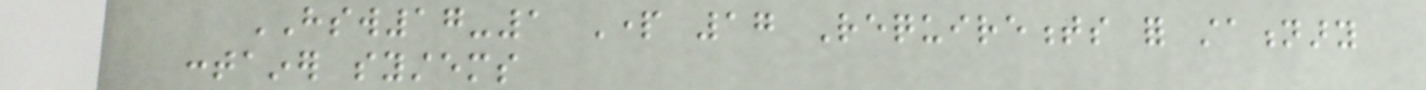HSW17-1 Part 17 Requirements for stationary
container systems
